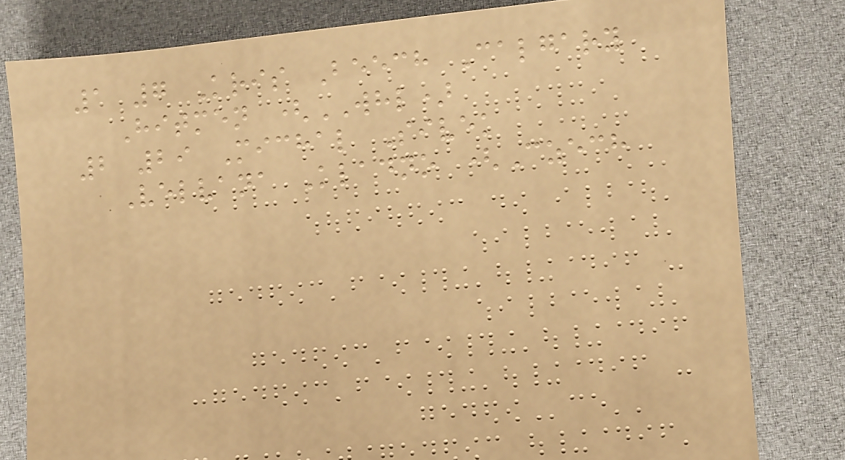1 7 Kris Beech Calgary
Hitmen (WHL)
2 29 Michal Sivek
Velvana Kladno (Czech
